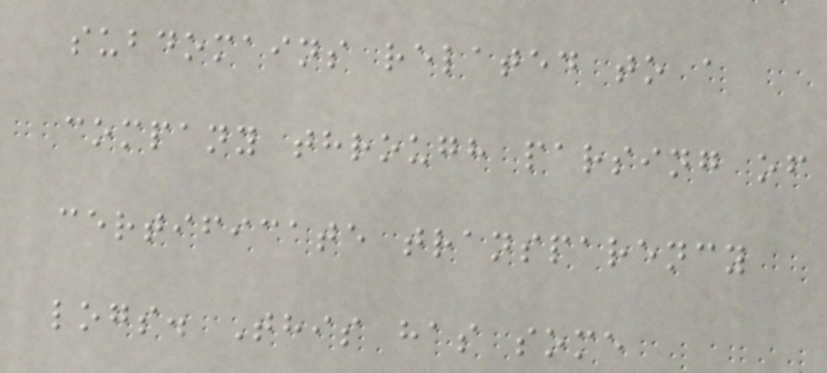subdomains related to a
company through parsing of
certificate transparency
logs. This has some
